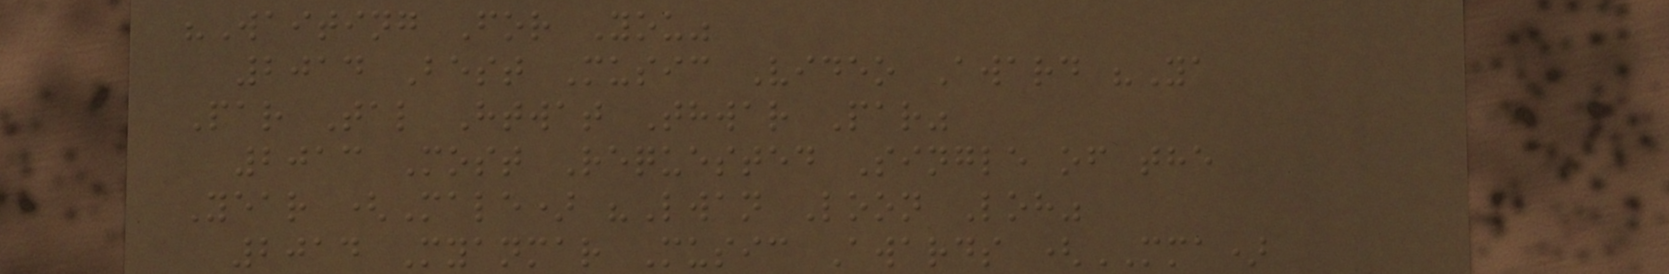"Waiting For You"
2014 Best Music Video Award "Ya
Par Tal Htwat Thwar Par"
2013 Most Requested Single of the
Year (Male) "Lwan Loon Loh"
2014 Myanmar Music Awards (MMA)
